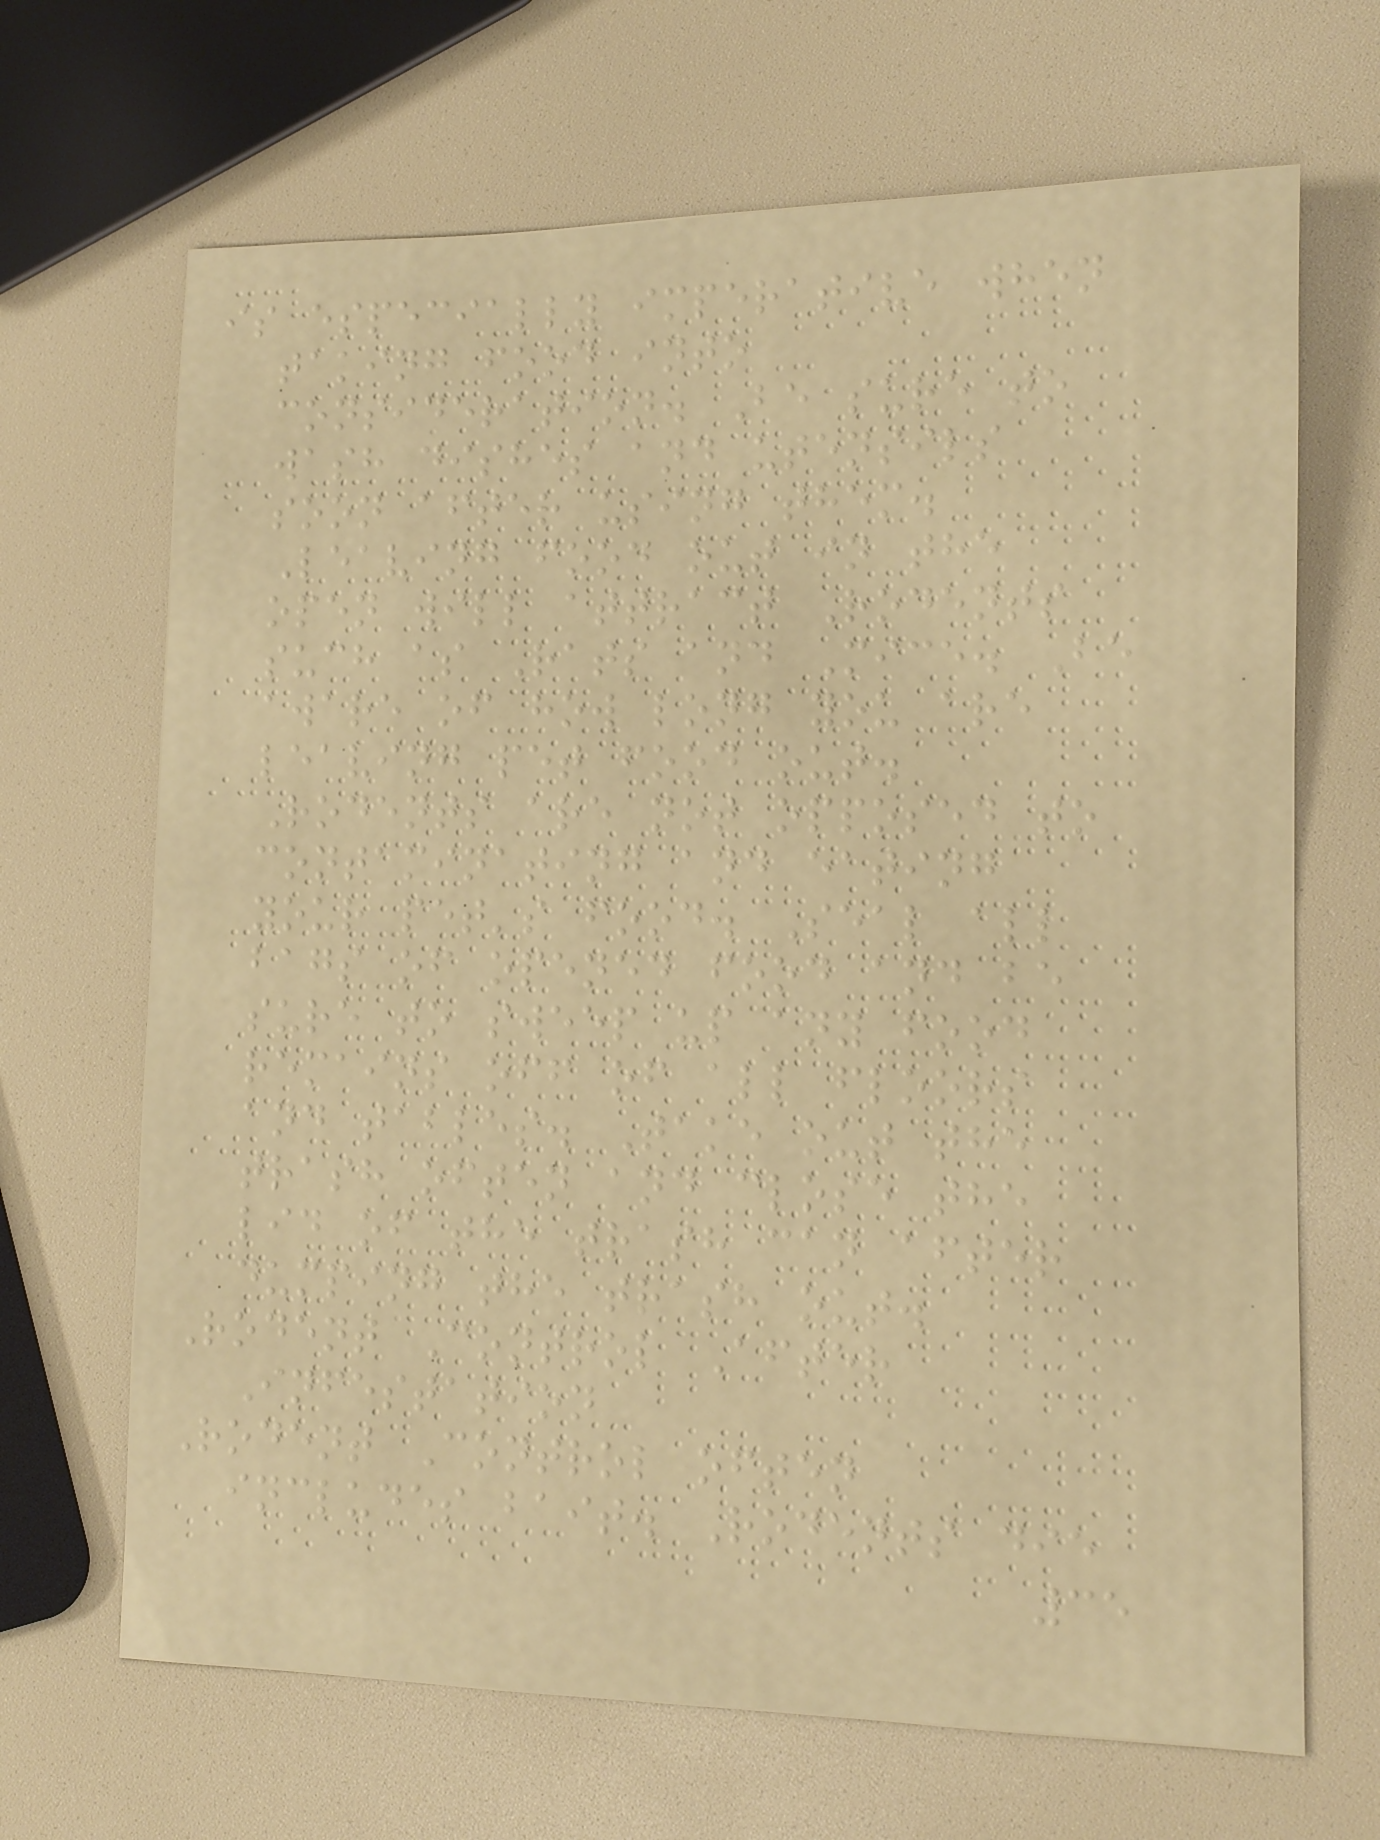is especially imperative when
taking food into
consideration. Be sure to
wash dishes and utensils
soon after using them.
Leaving food out in the
open will attract Rodents
such as Rats and Mice. Be
aware of how long you are
leaving pet food out.
Rodents are not opposed to
contaminating and eating
your pet's food. Seal all
bags of opened food and be
sure to sweep up any food
remains off of all floors
and tables. Take out the
trash often and close the
lid of the trash can after
dumping the trash out.
Rodent Control After
Infestation
Rodent Control often
includes bait. Rodents die
35
